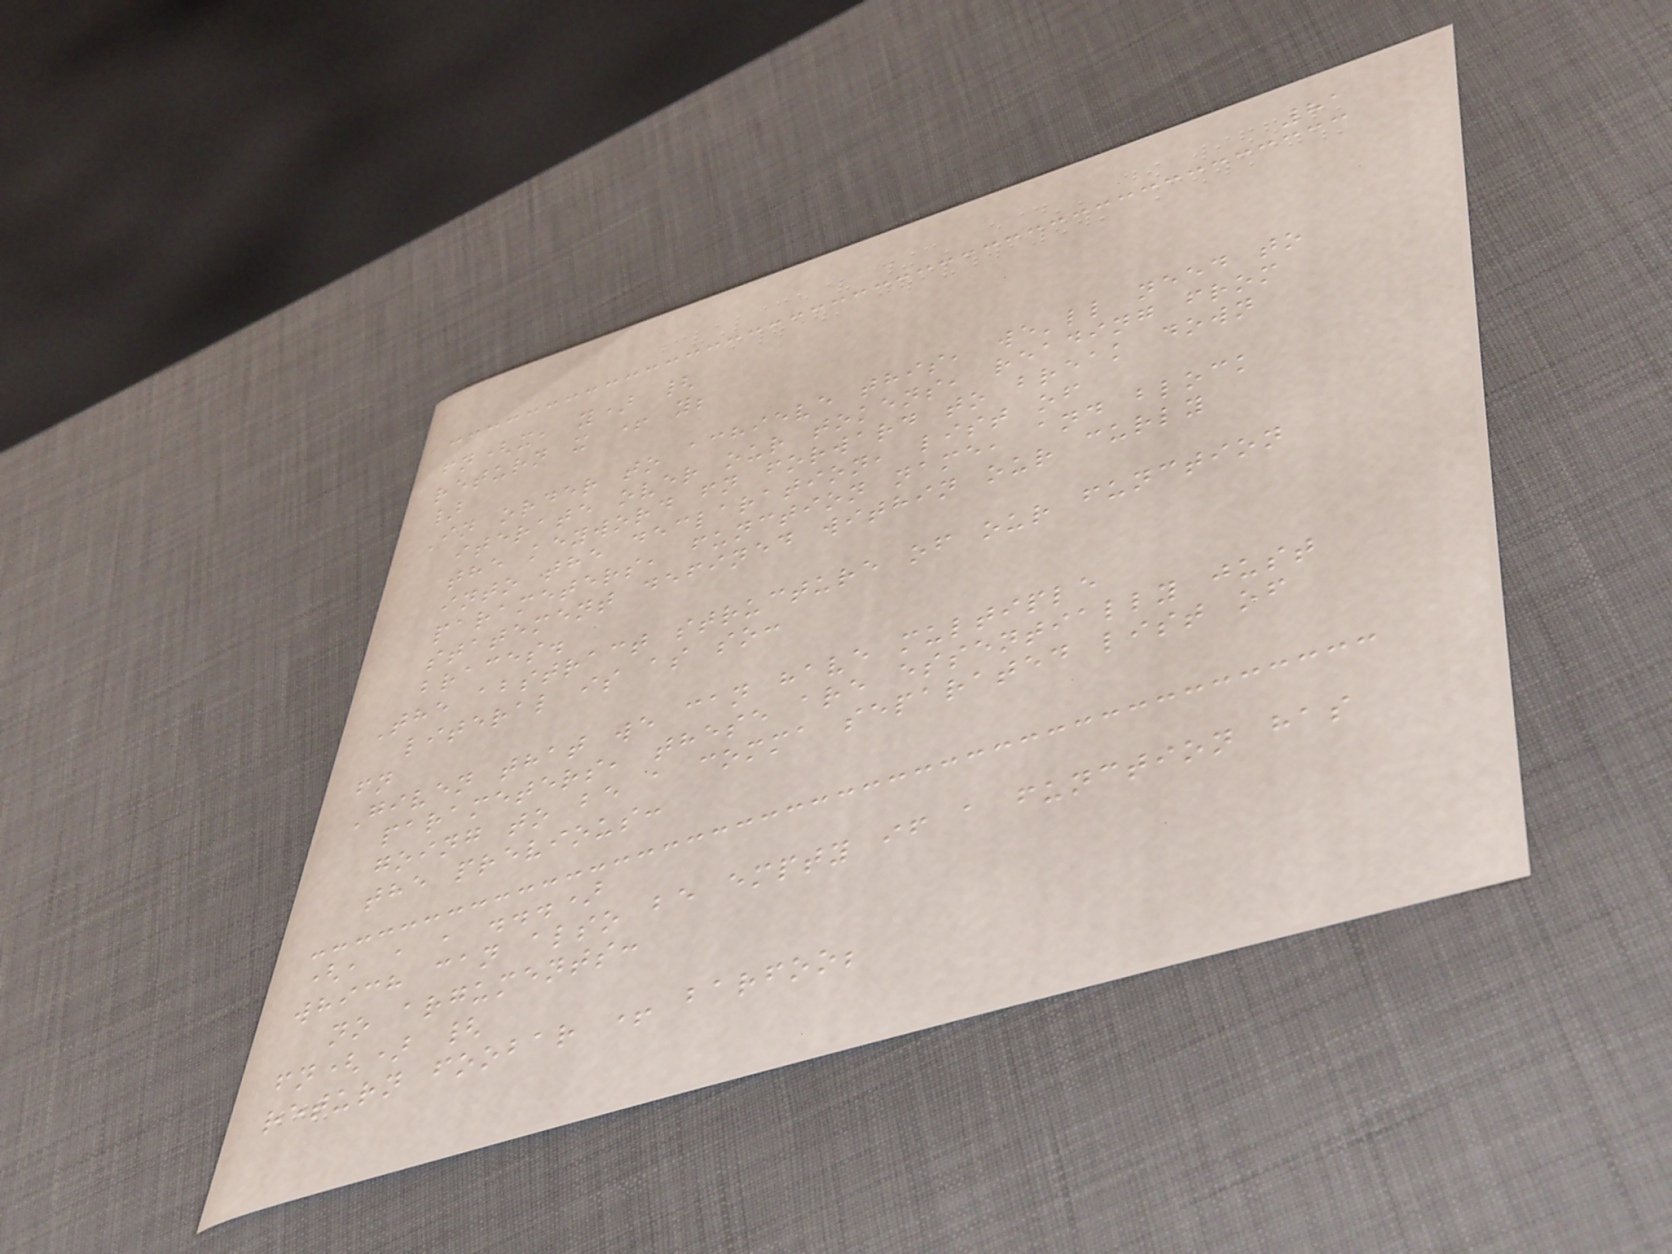81
fn(x, y) {
return x + y;
}
In order to achieve this, we'll need to
iterate over our tokens, reading from
the keyword fn forward to break down
into the declaration, list of
parameters, function name, and block
statement defined within our curly
braces.
The abstract structure of our function
literal is as so:
fn
Given that we can have multiple
parameters, these are essentially just
going to be a comma separated list of
the previous:
(, , , ...)
which can also be empty if a function has
no arguments:
fn() {
return foobar + barfoo;
